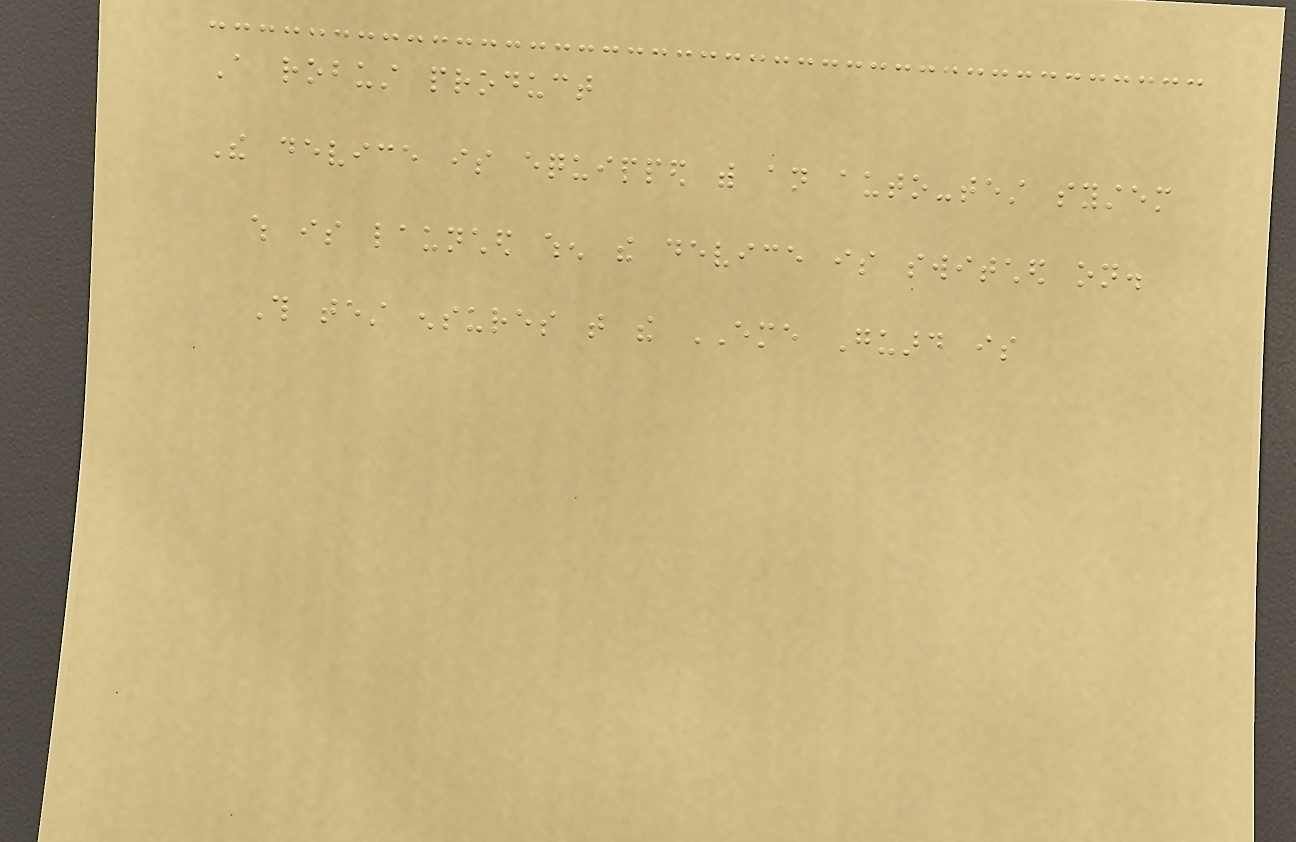A robust product
The device is equipped with an auto-test system
which is launched when the device is switched on.
This test ensures that the EME Guard is
